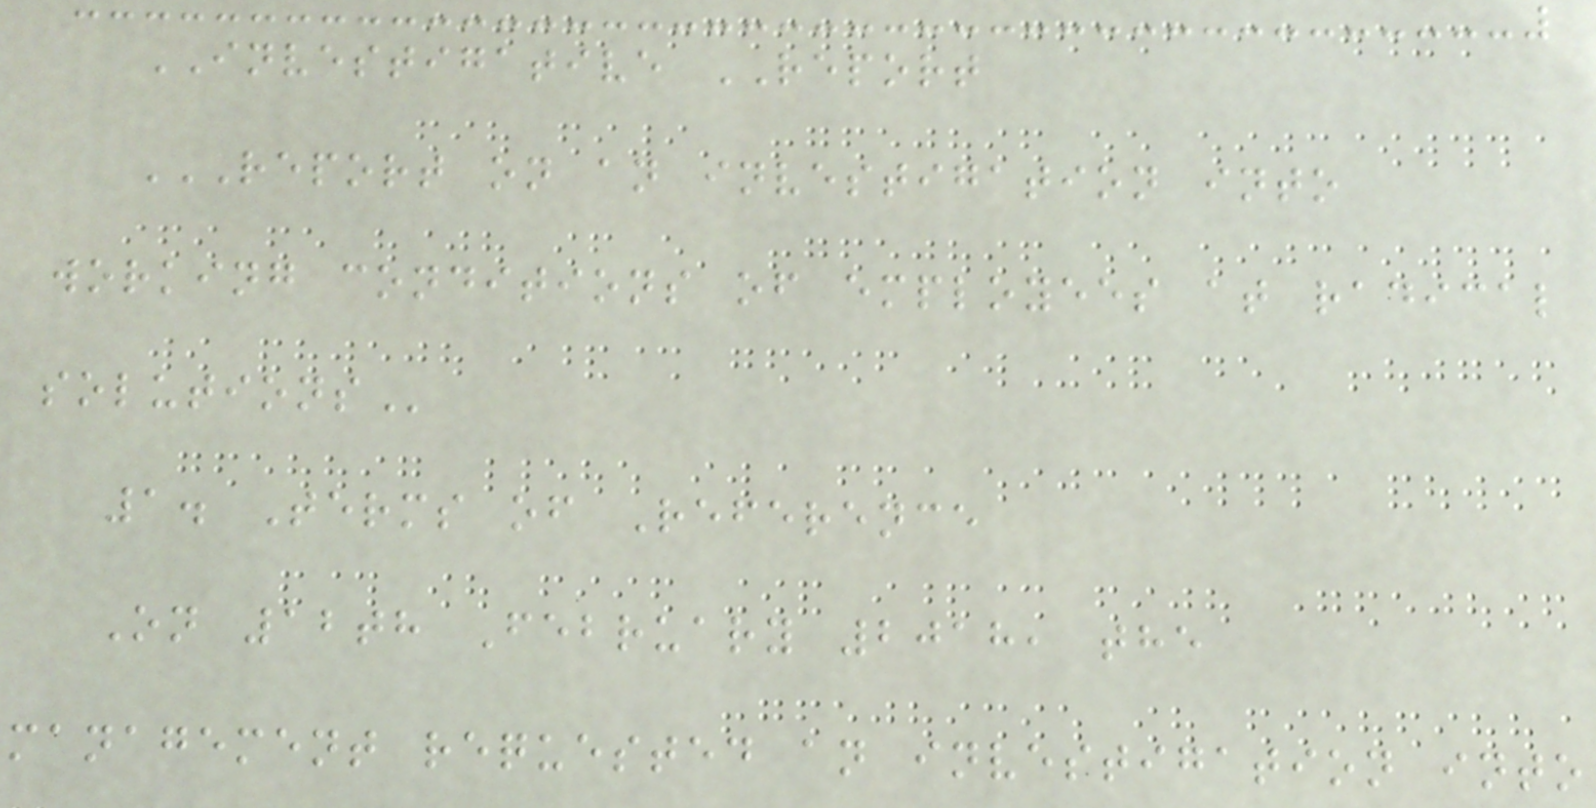INVESTIGATIVE REPORT
REPORT ON AN INVESTIGATION INTO
WORKING CONDITIONS OF EMPLOYEES AT RADICAL
SOLUTIONS
1. Terms of Reference
On 12th February 2018, the
management requested an investigation into
